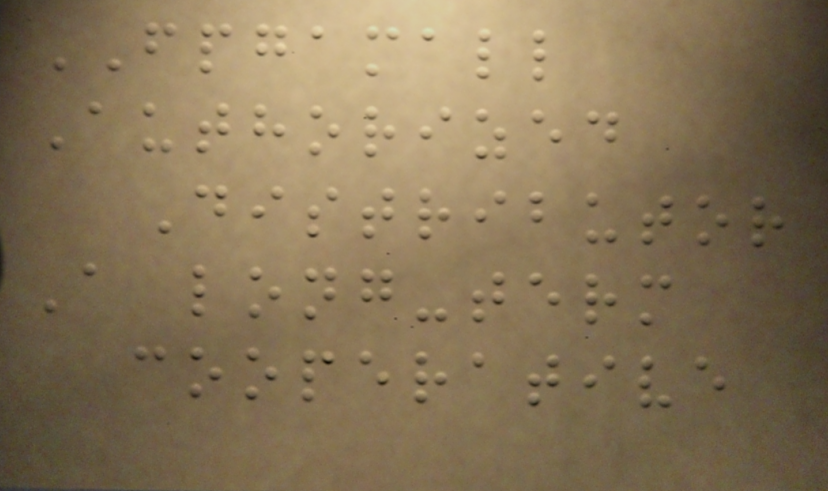FPGAMALL
Authorized
Distributor
A long-term
cooperative
